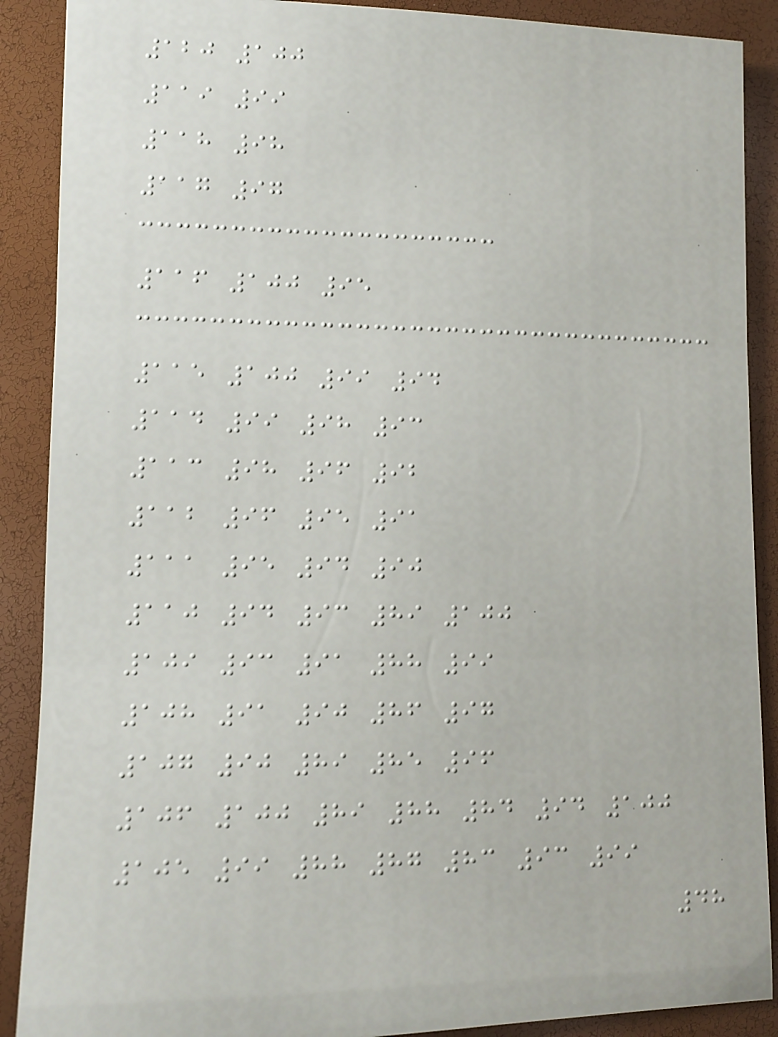120 100
119 99
118 98
117 97
116 100 95
115 100 99 94
114 99 98 93
113 98 96 92
112 96 95 91
111 95 94 90
110 94 93 89 100
109 93 91 88 99
108 91 90 86 97
107 90 89 85 96
106 100 89 88 84 94 100
105 99 88 87 83 93 99
48
